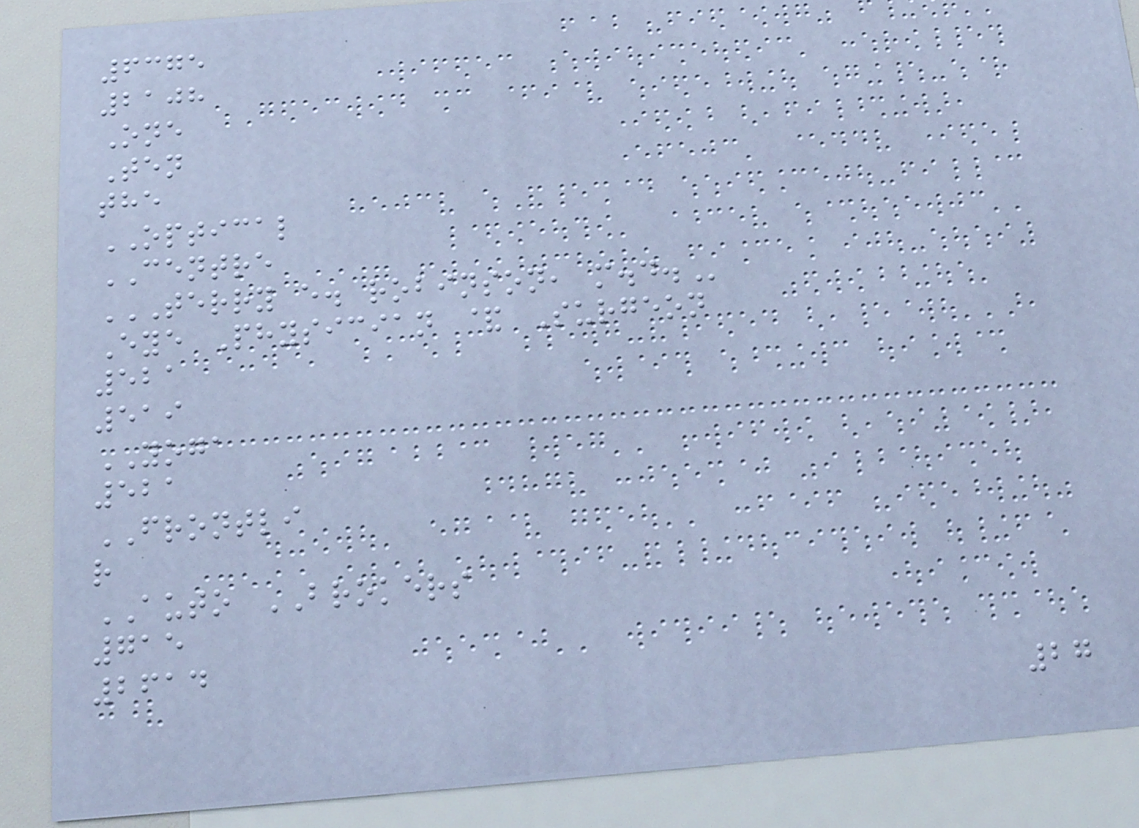6375
2108
One
Ten
the
OPTICAL
CENTRE
TERRY E. ROBINSON, M.D.
Eye Physician & Surgeon
521
519
YOGA
521
FRONTLI
r
AUTO BROKERS
715
2614
27
